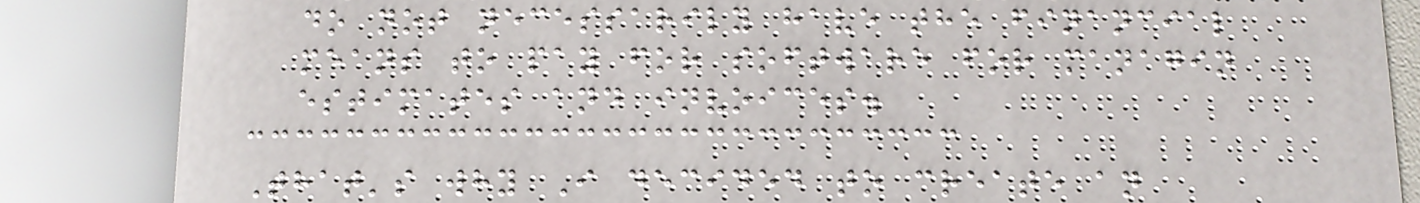do not necessarily have the financial
means to pay for software for managin
estimates and invoices.
That's why I decided to create an
